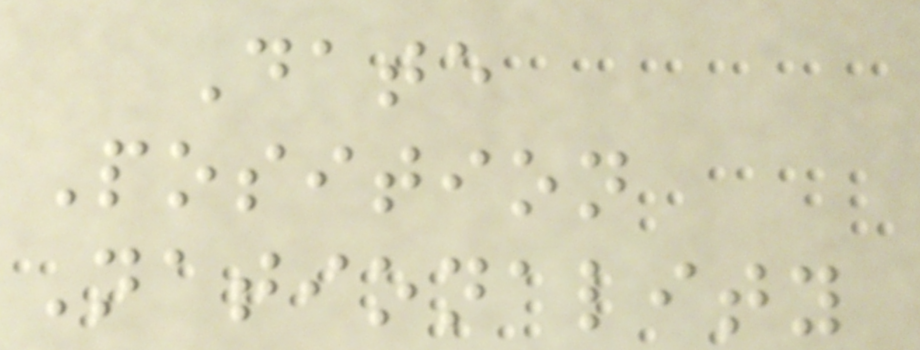Date
Position
Nationality
